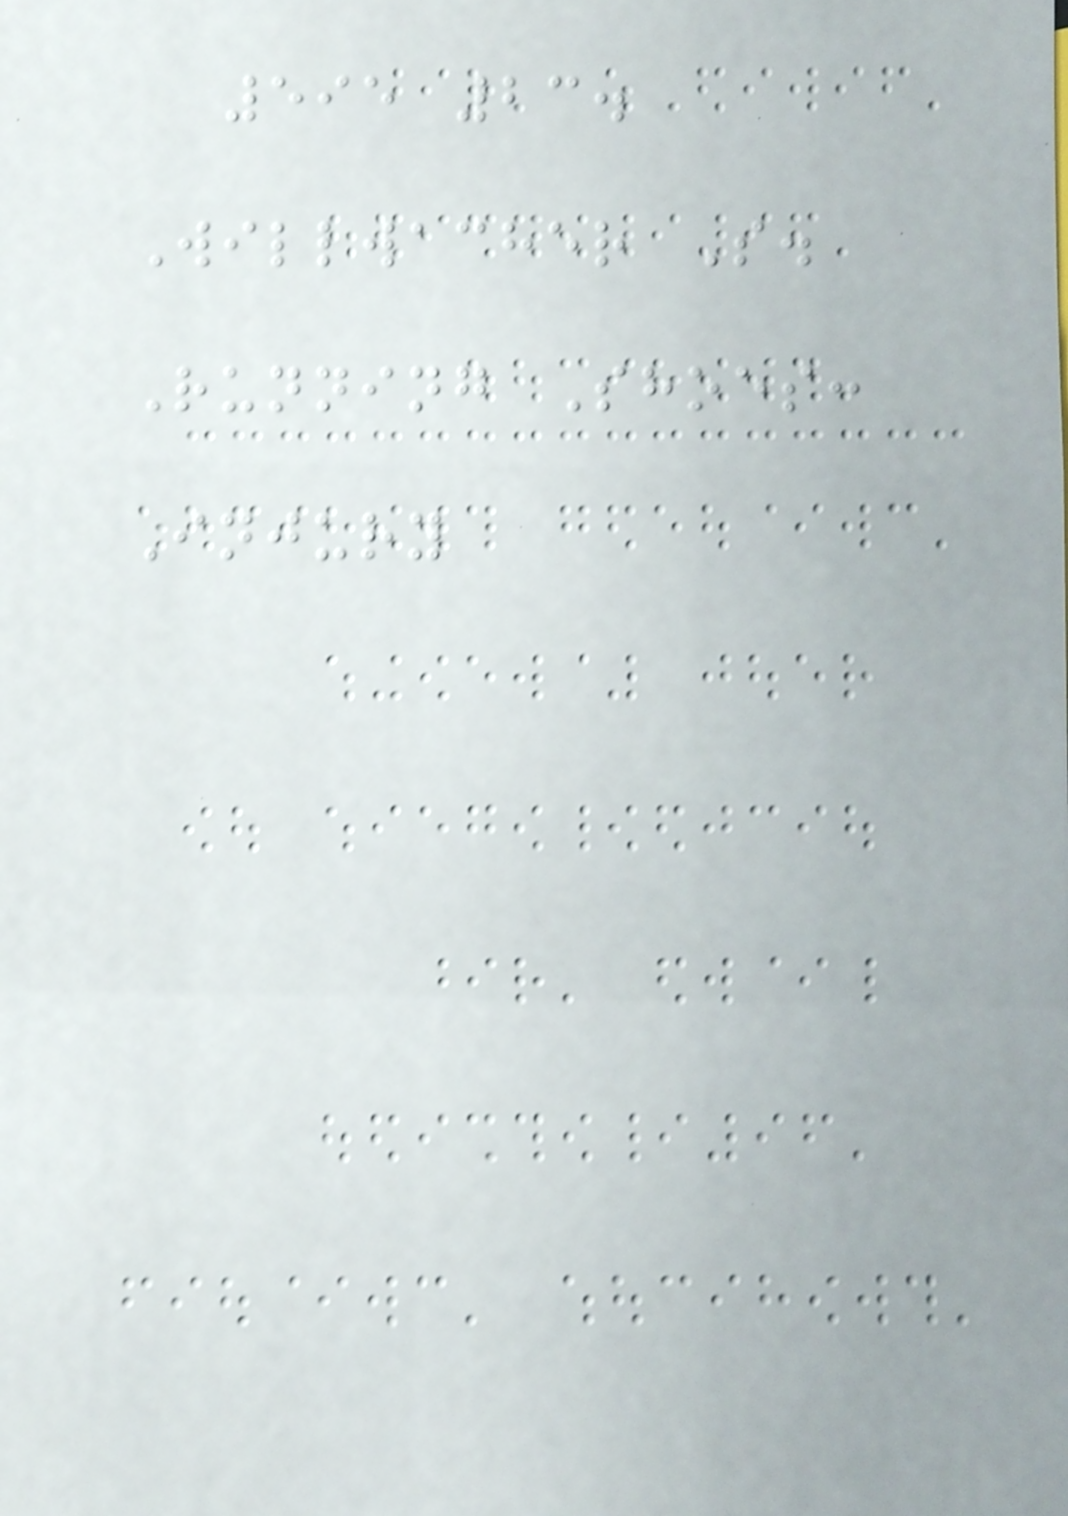595 23.
Willwacher S.
Running Shoes:
Injury
